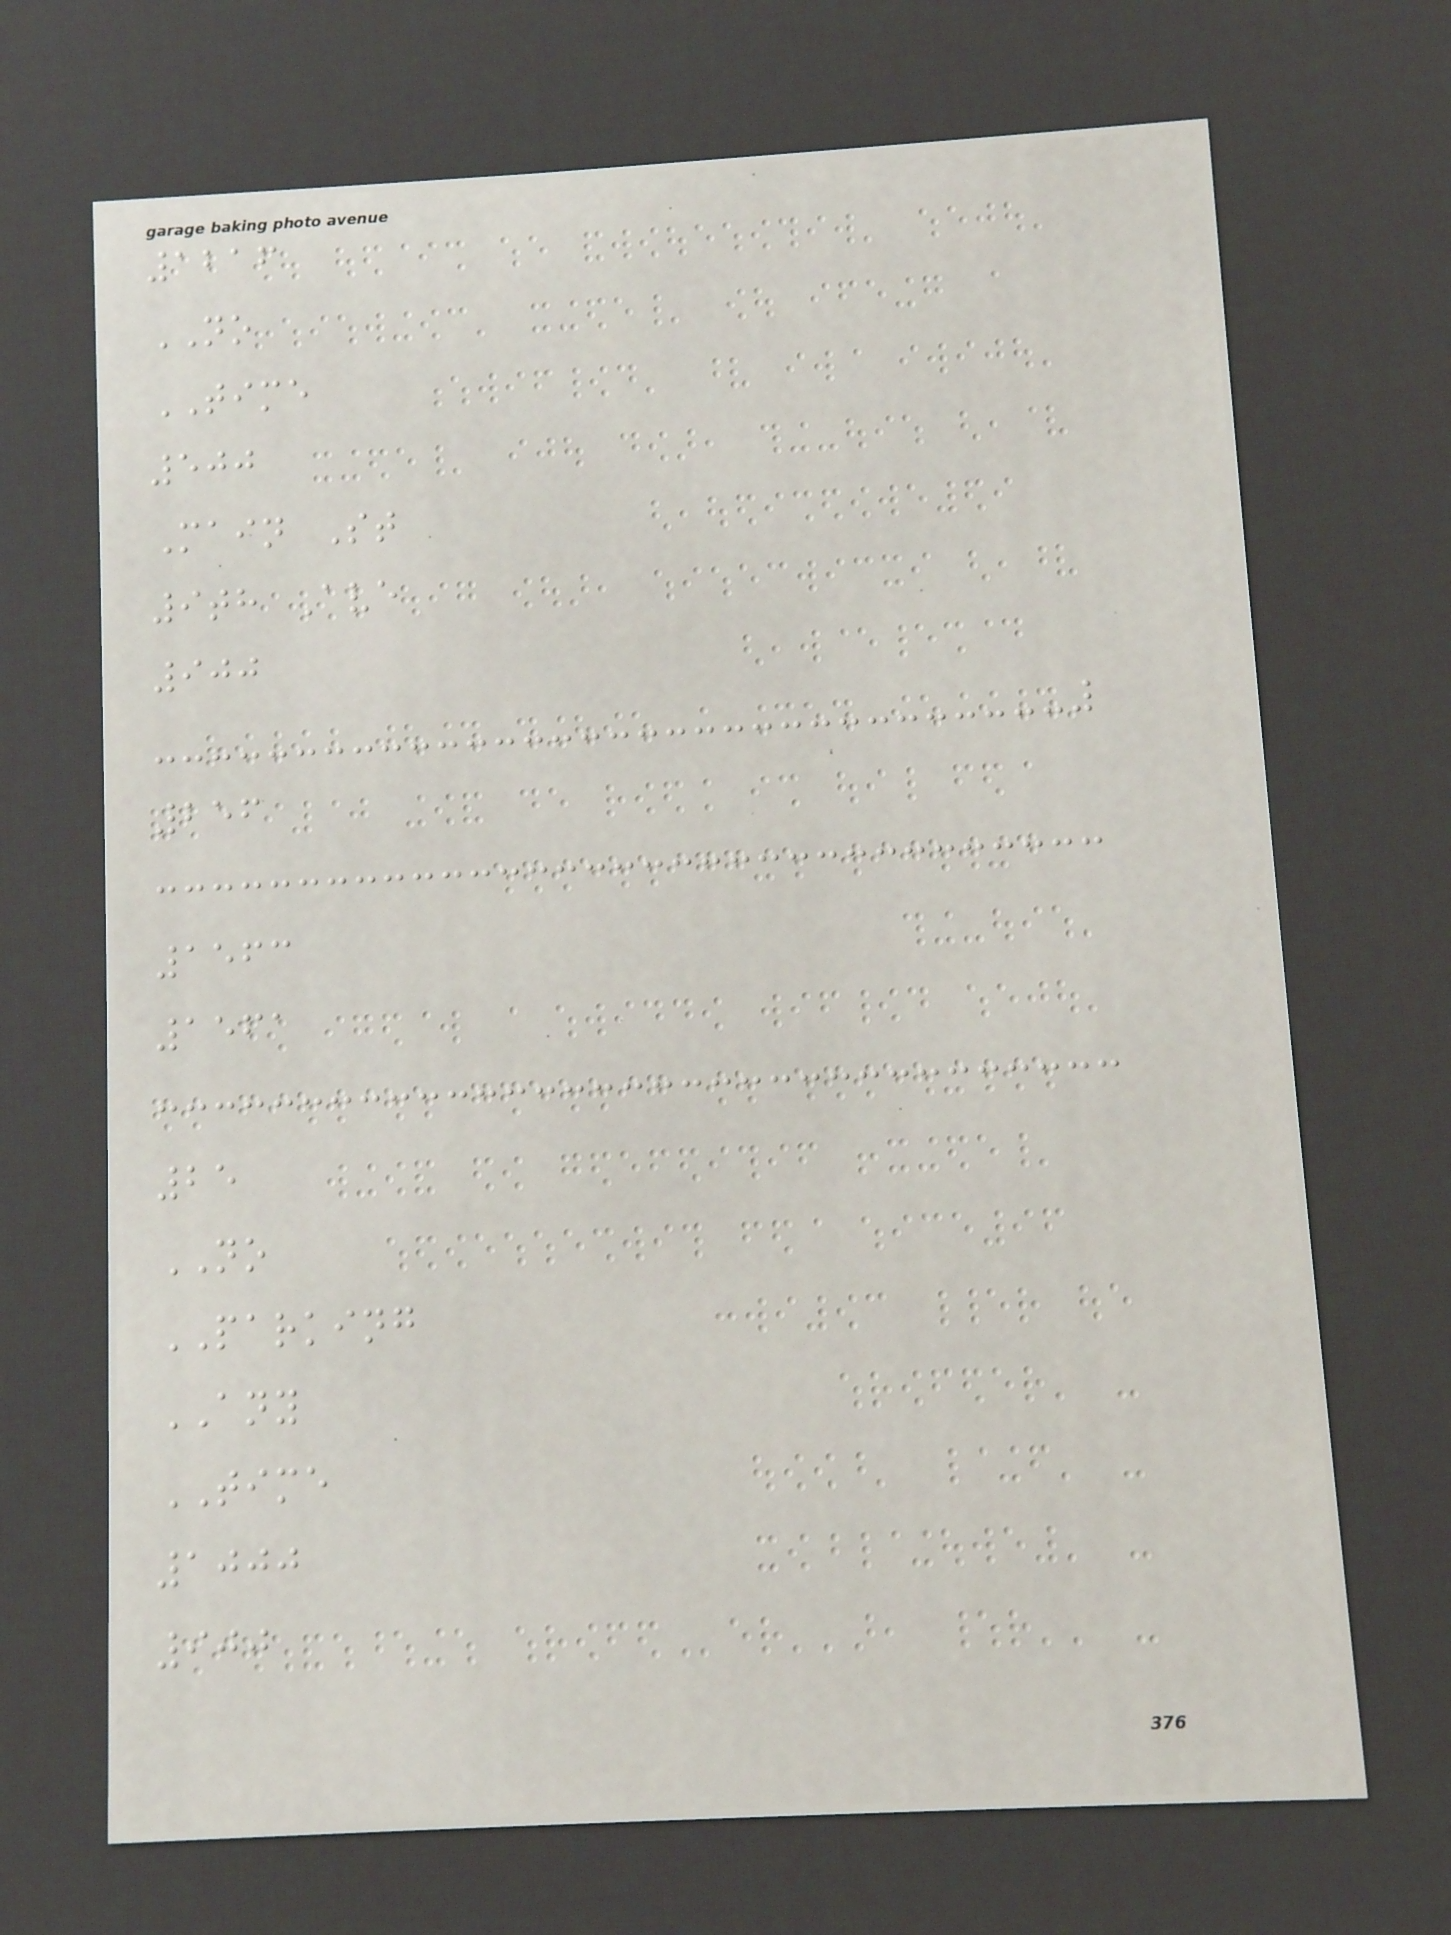1216
NO
TIME
500
Main St
9th Ave
900
256
1563
1561
25
NO
PARKING
ANY
TIME
1000
900
